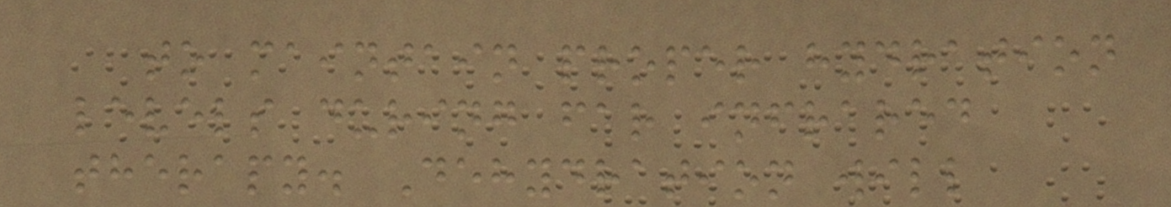to maintain proper hydration
levels during far infrared
therapy. Dehydration will
